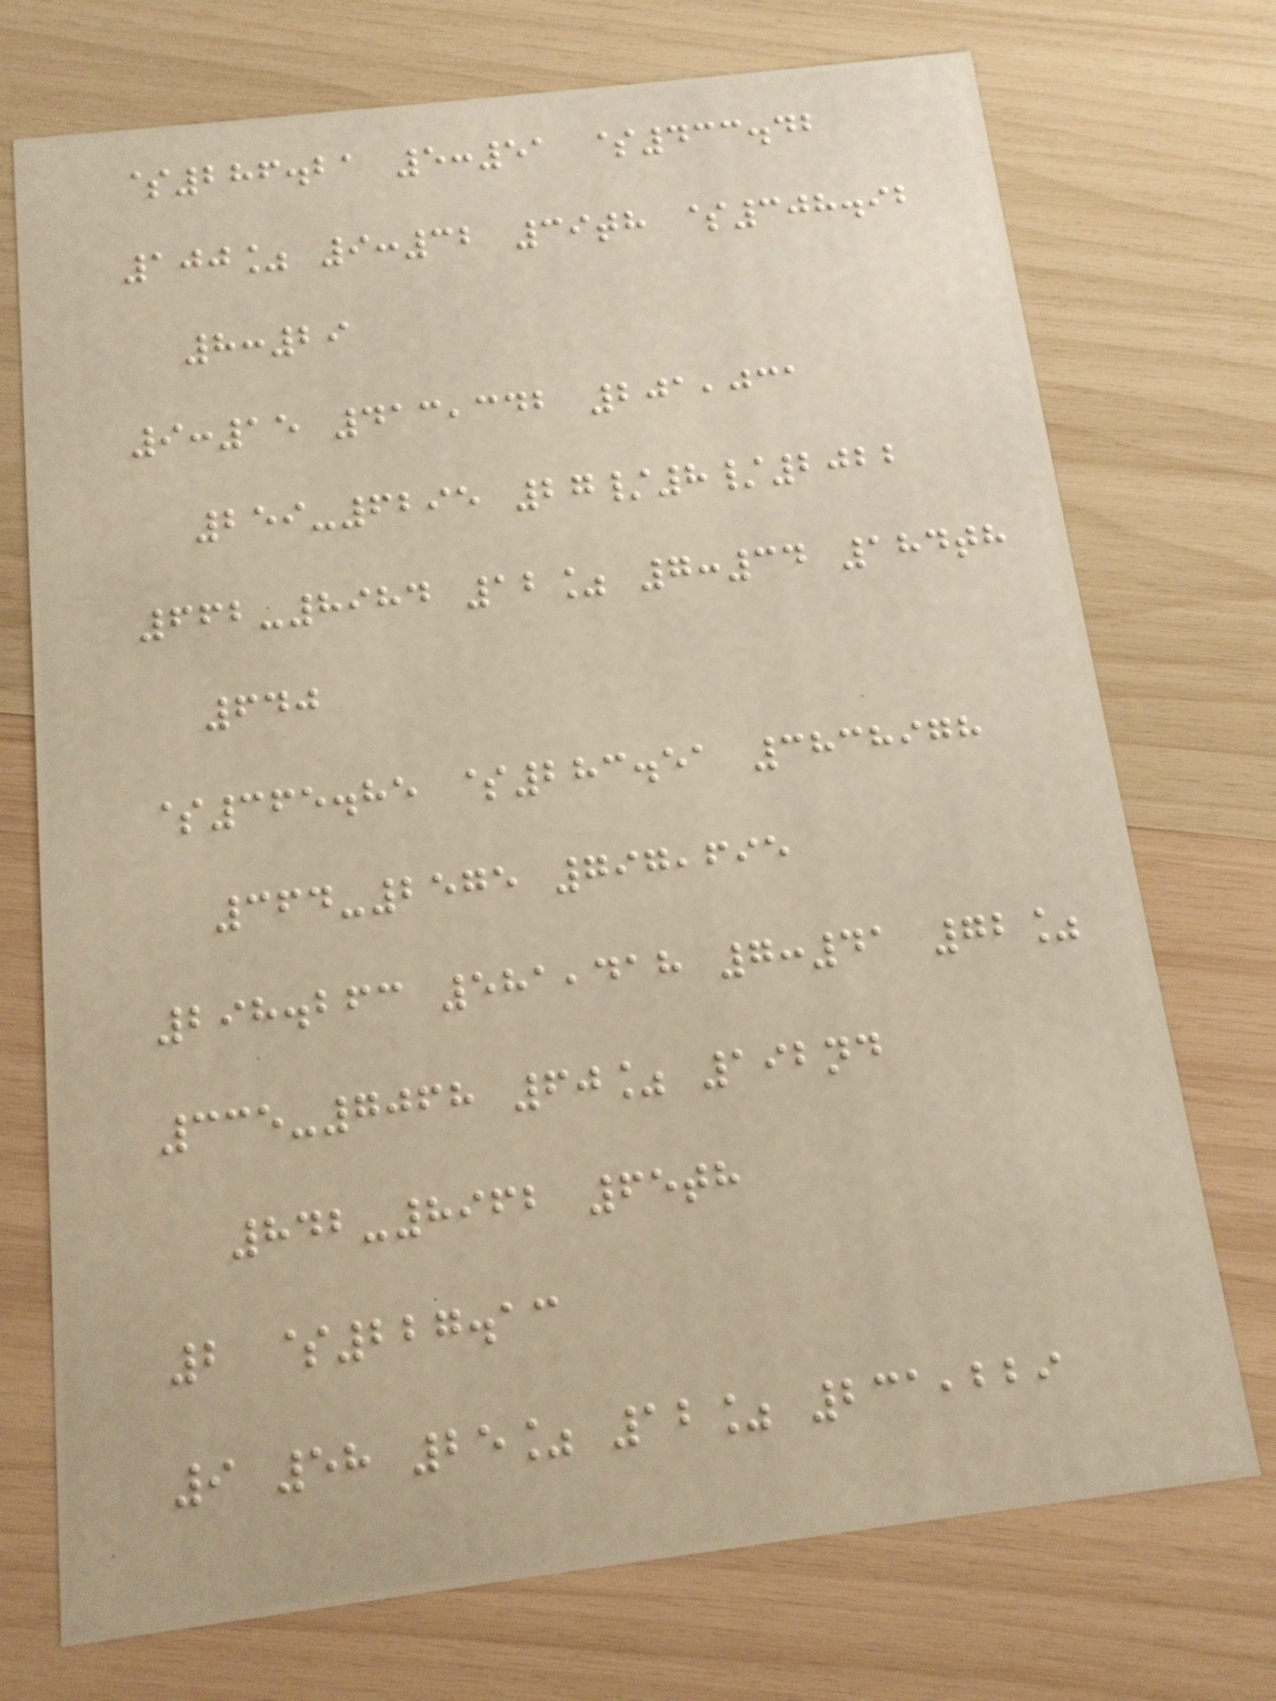$286.21 5:51 $433.42
100% 9:32 39th $308.92
8:29
9:15 413,342 201,031
259-6295 27/8/2022
662-8984 12% 7:34 184th
640
$365.85 $283.51 3838978
364-2575 797,695
298.263 581,418 7:41 72%
335-7068 60% 192nd
842-8962 65th
2 $227.13
9 58 25% 12% 231,229
